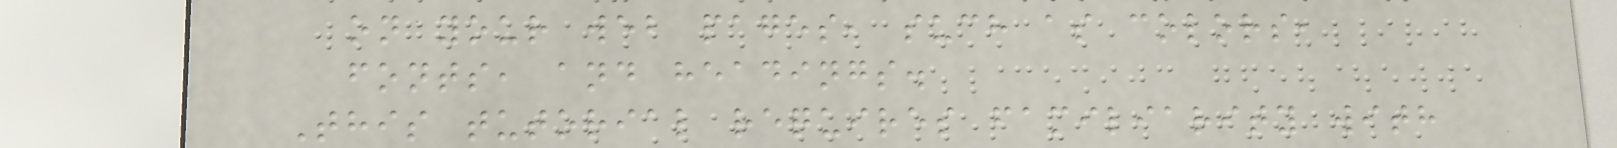on your web pages, such as colors,
fonts, and headings.
This tutorial requires familiarity with
